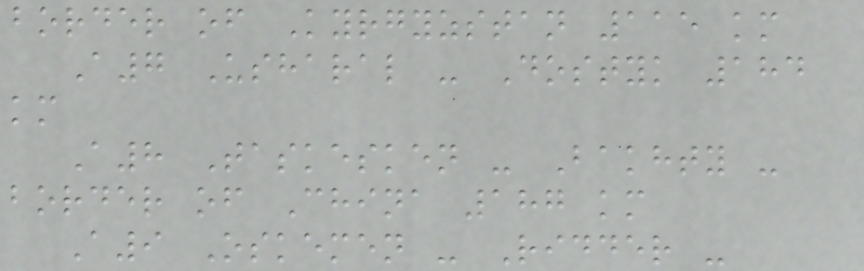border of Kyrgyzstan 115 km
A7 Usharal - Dostyk 184
km
A8 Taskesken - Bakhty -
border of China 187 km
A9 Oskemen - Ridder -
